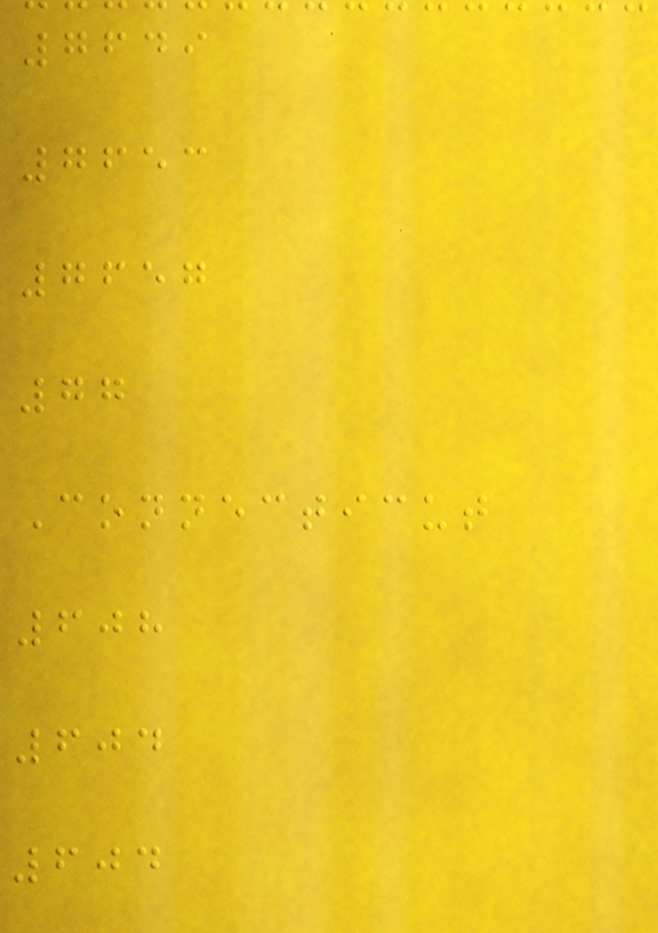7649
7653
7657
77
Connecticut
608
604
604
